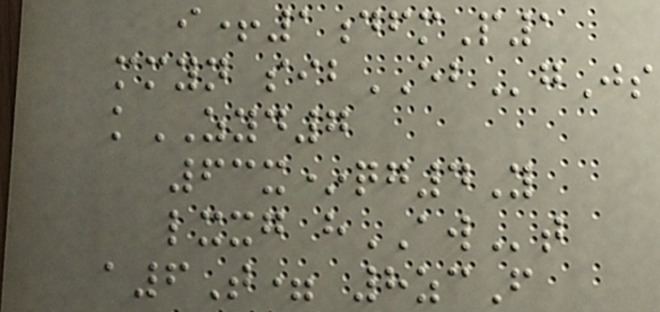i+1dfmP1
mmyn sibEBgJs
kZYD7
63x*qg4Y
lxxg hAWt
a6T= 8zcF
